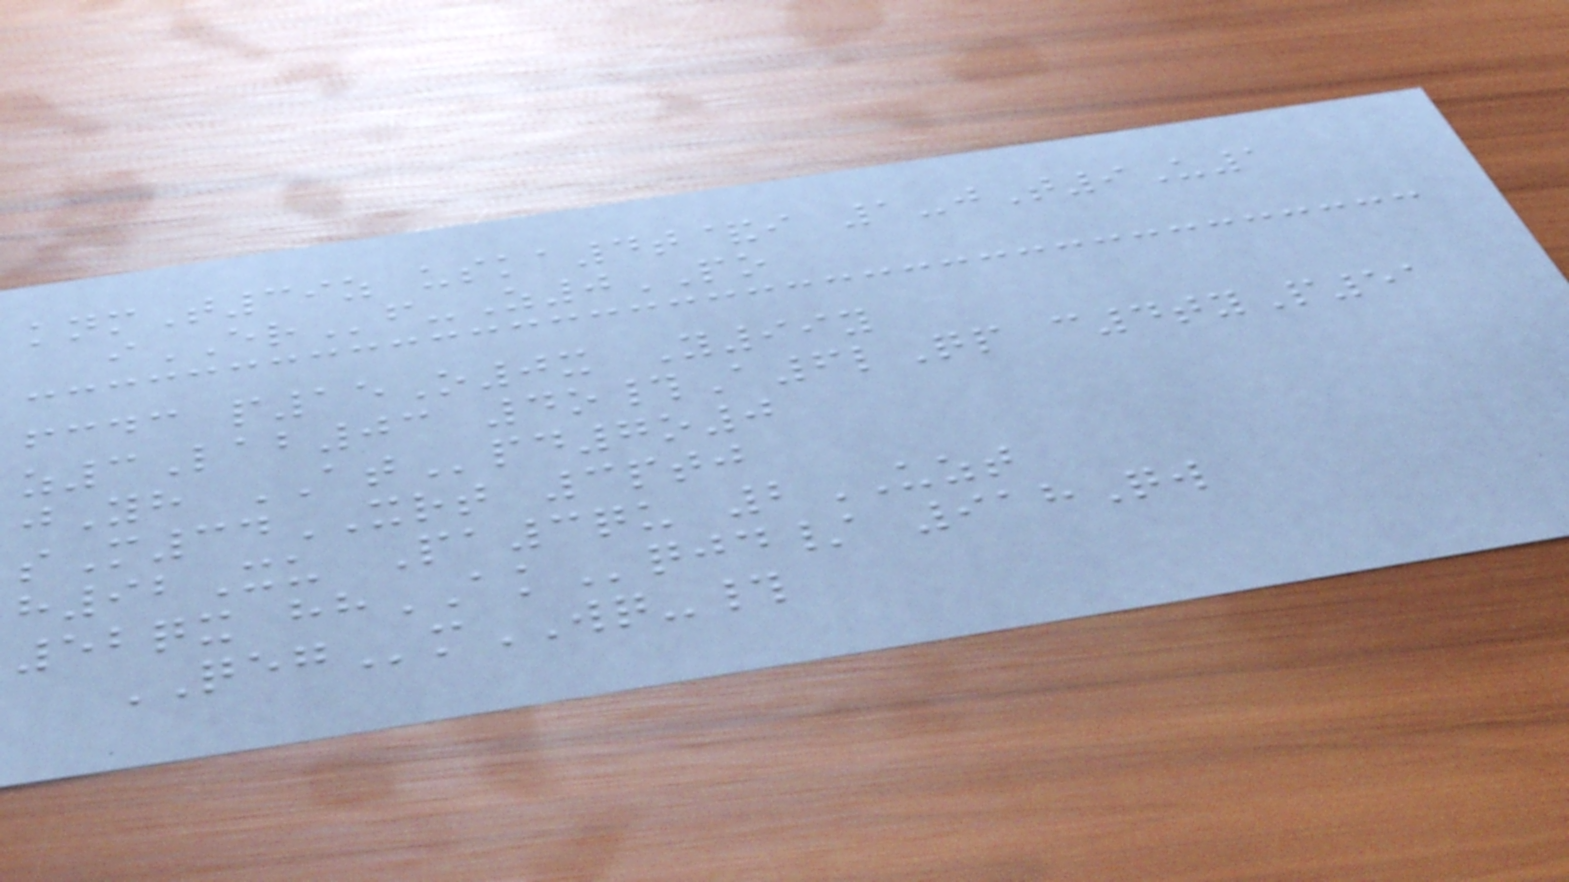knmT39z uska4t&i 1-jT9U1
iERf-Z0PO
fcdc p15O0x Y99y
z3Lab03 4o#A6lQp c4tyP51
jYh ATpd7o0
sM34XRT 3ptj
h92Xu Pa3qu 2UZT
52qx hhAKqjd/ 918Qw
QEGmWQ-#
